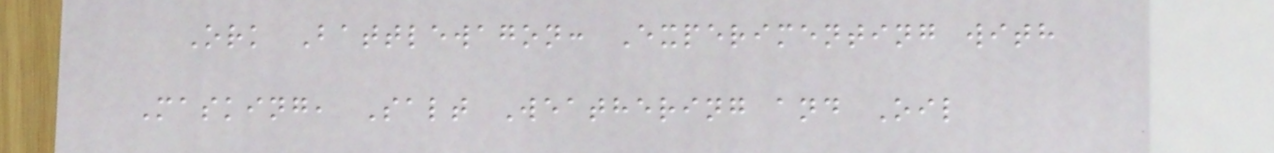Ork Battlewagon: Experimenting with
Masking, Salt Weathering and Oil
